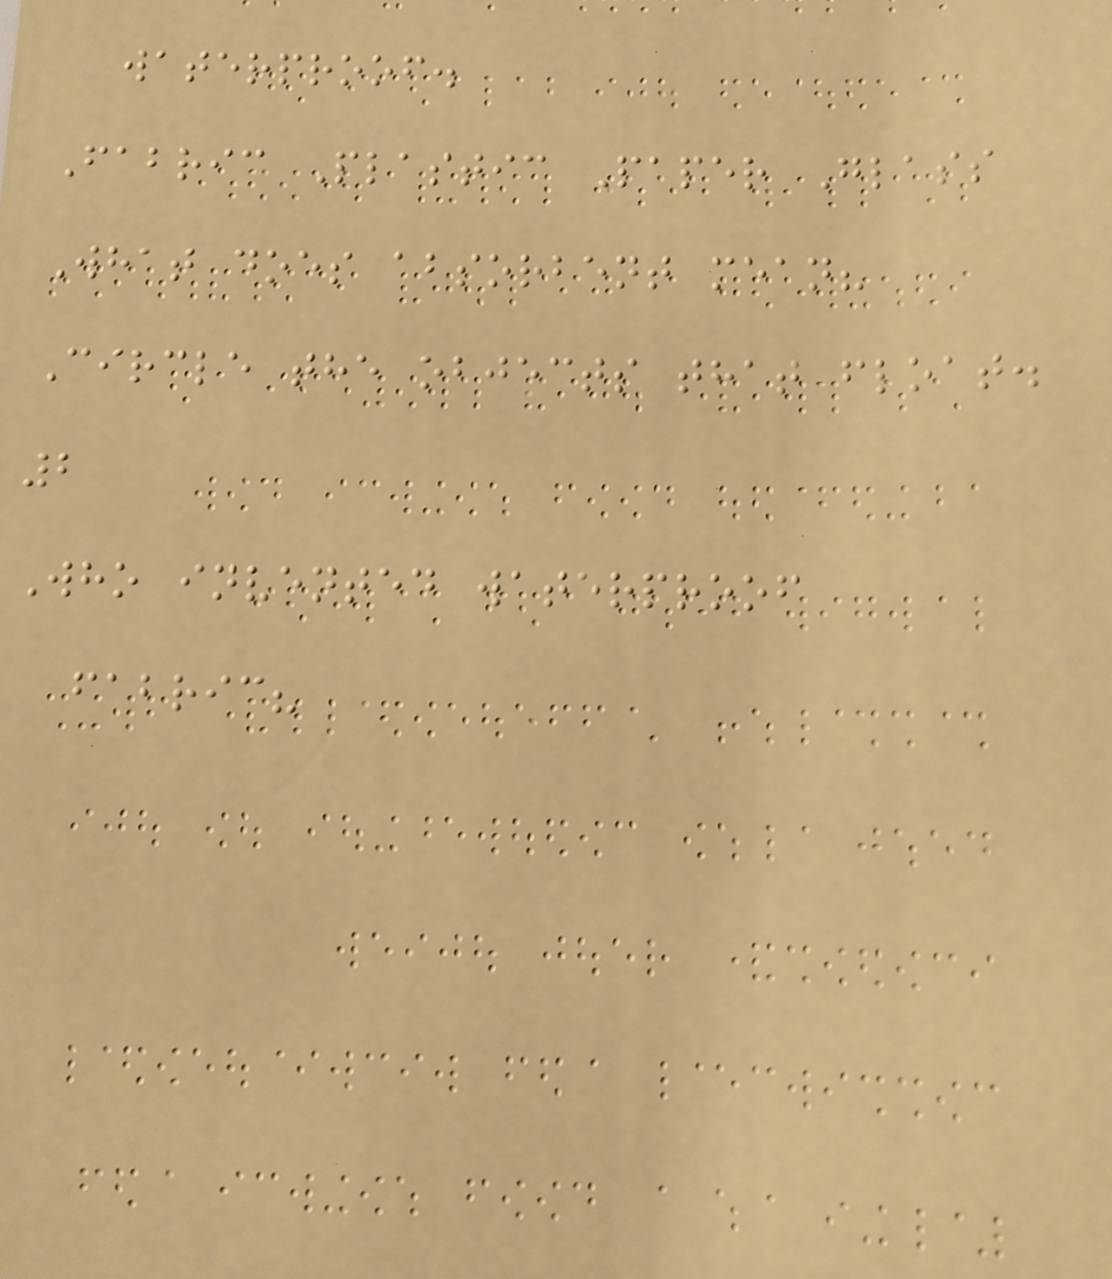waterproof.
Fabric Plastic Paper Glass
What does absorbent mean?
Circle the objects that float.
2
Who invented waterproof
fabric?
